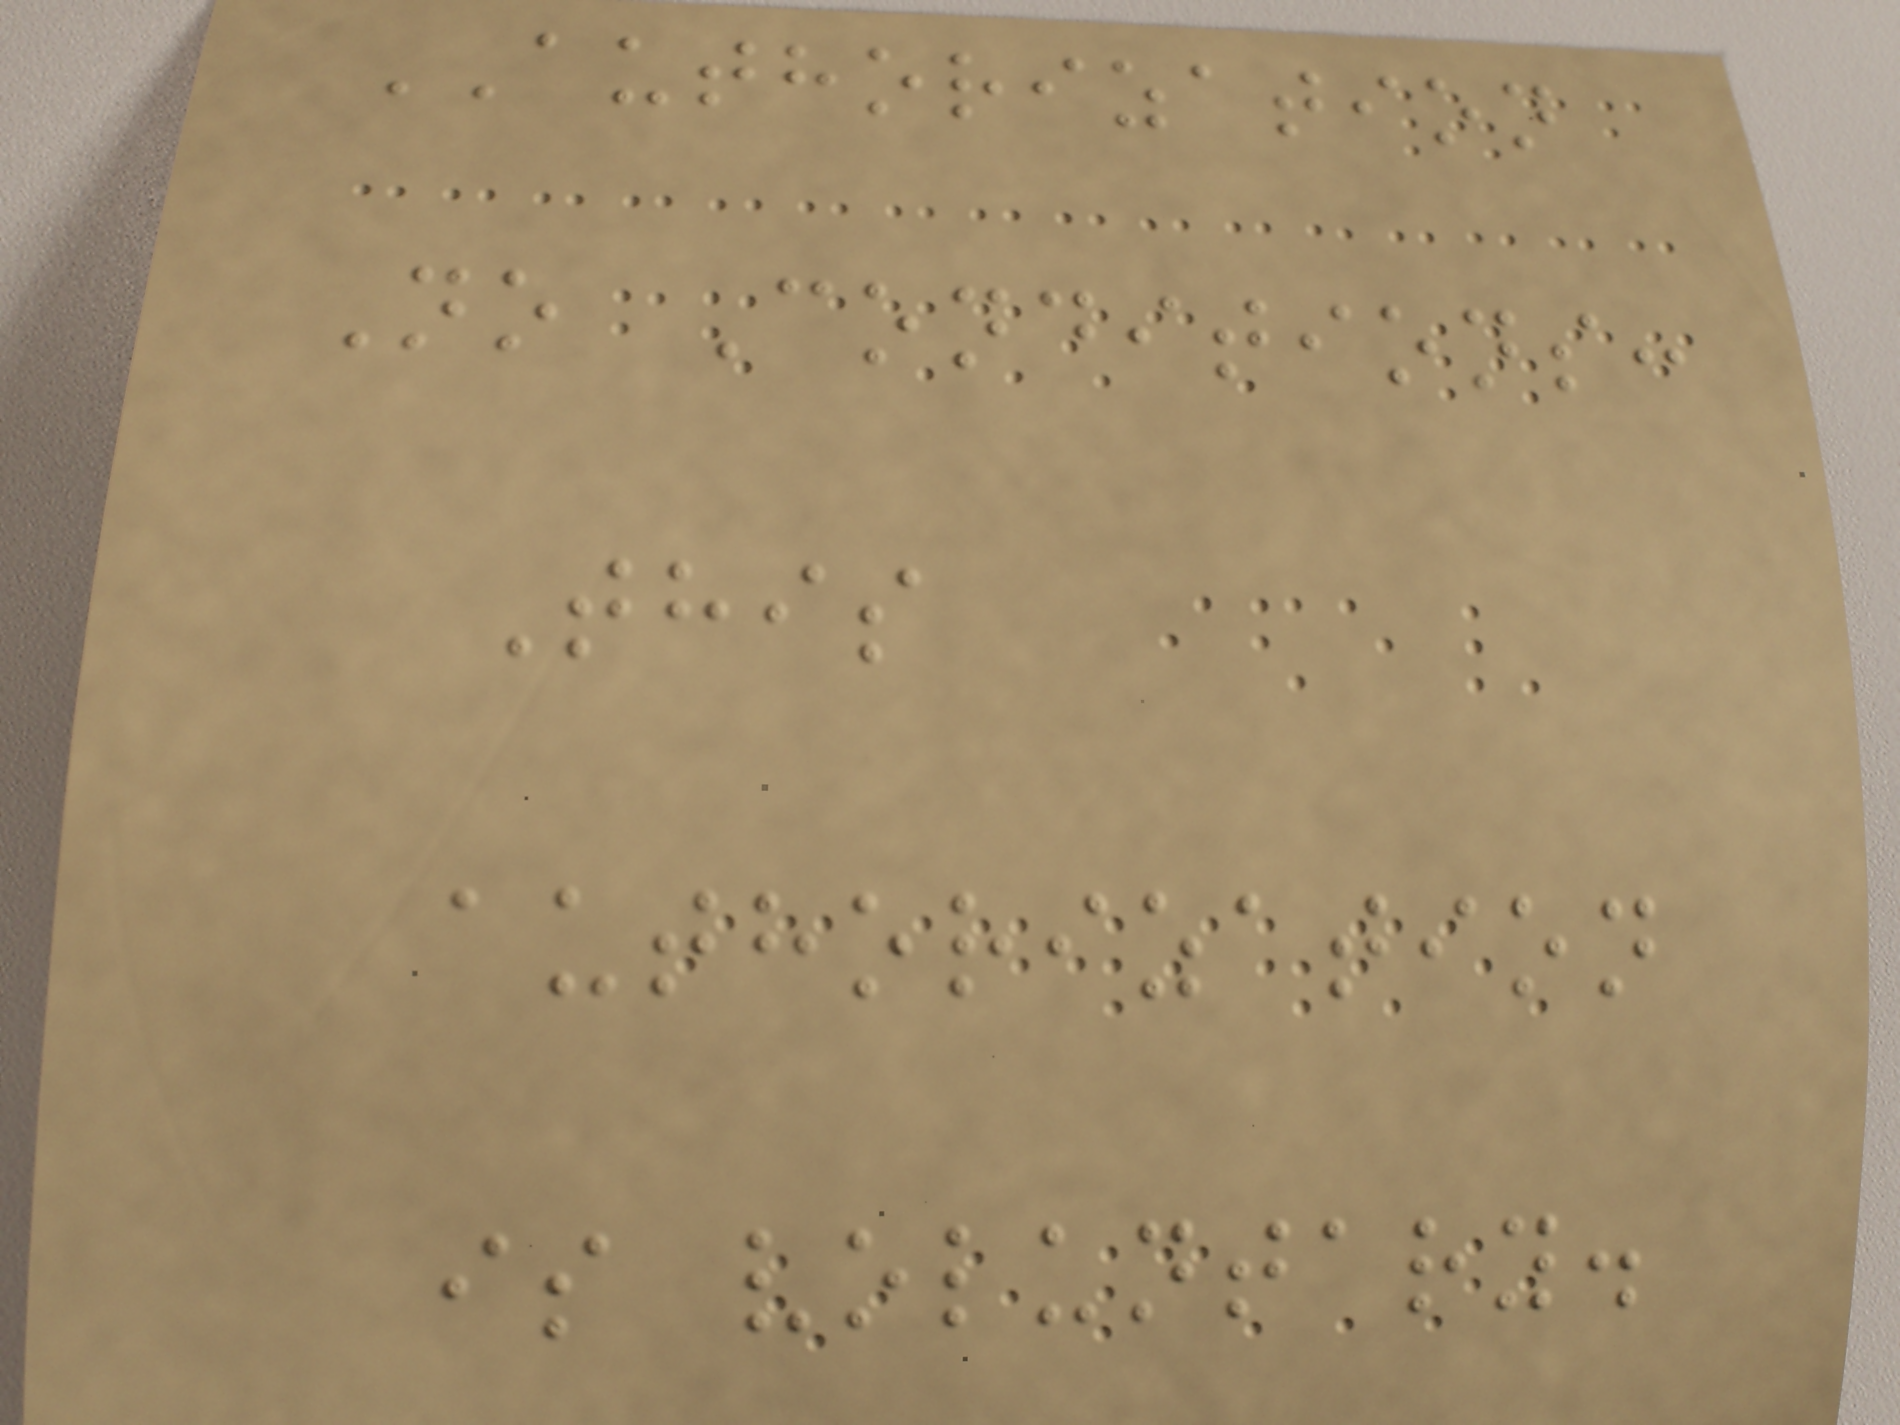AUTHORIZATION
No Conditions:
This
authorization
is voluntary.
